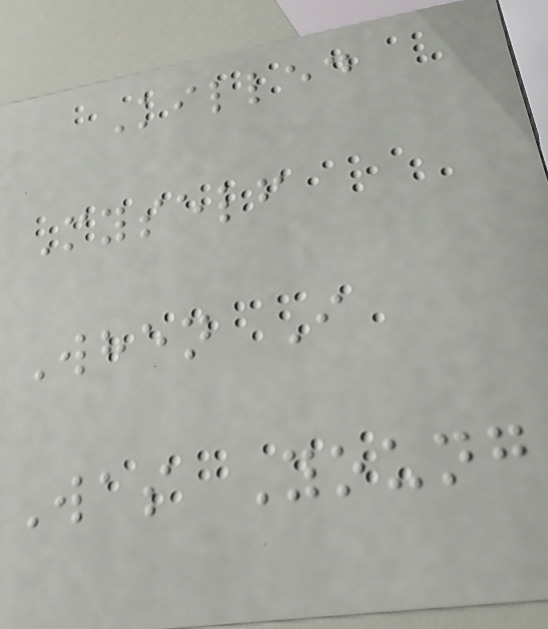Killed
Myself
When I
Was Young
